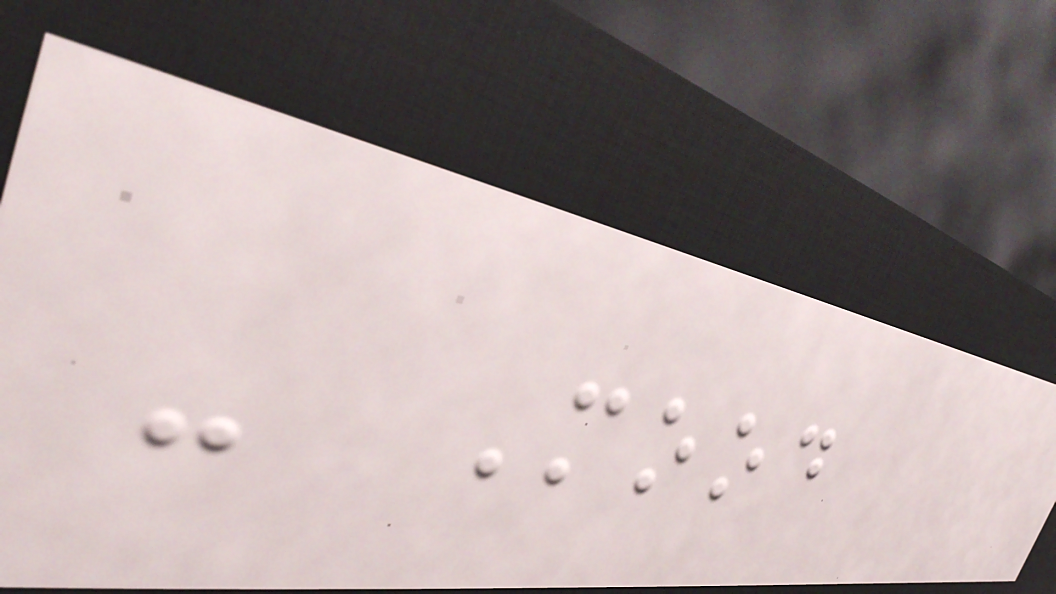- Mood
